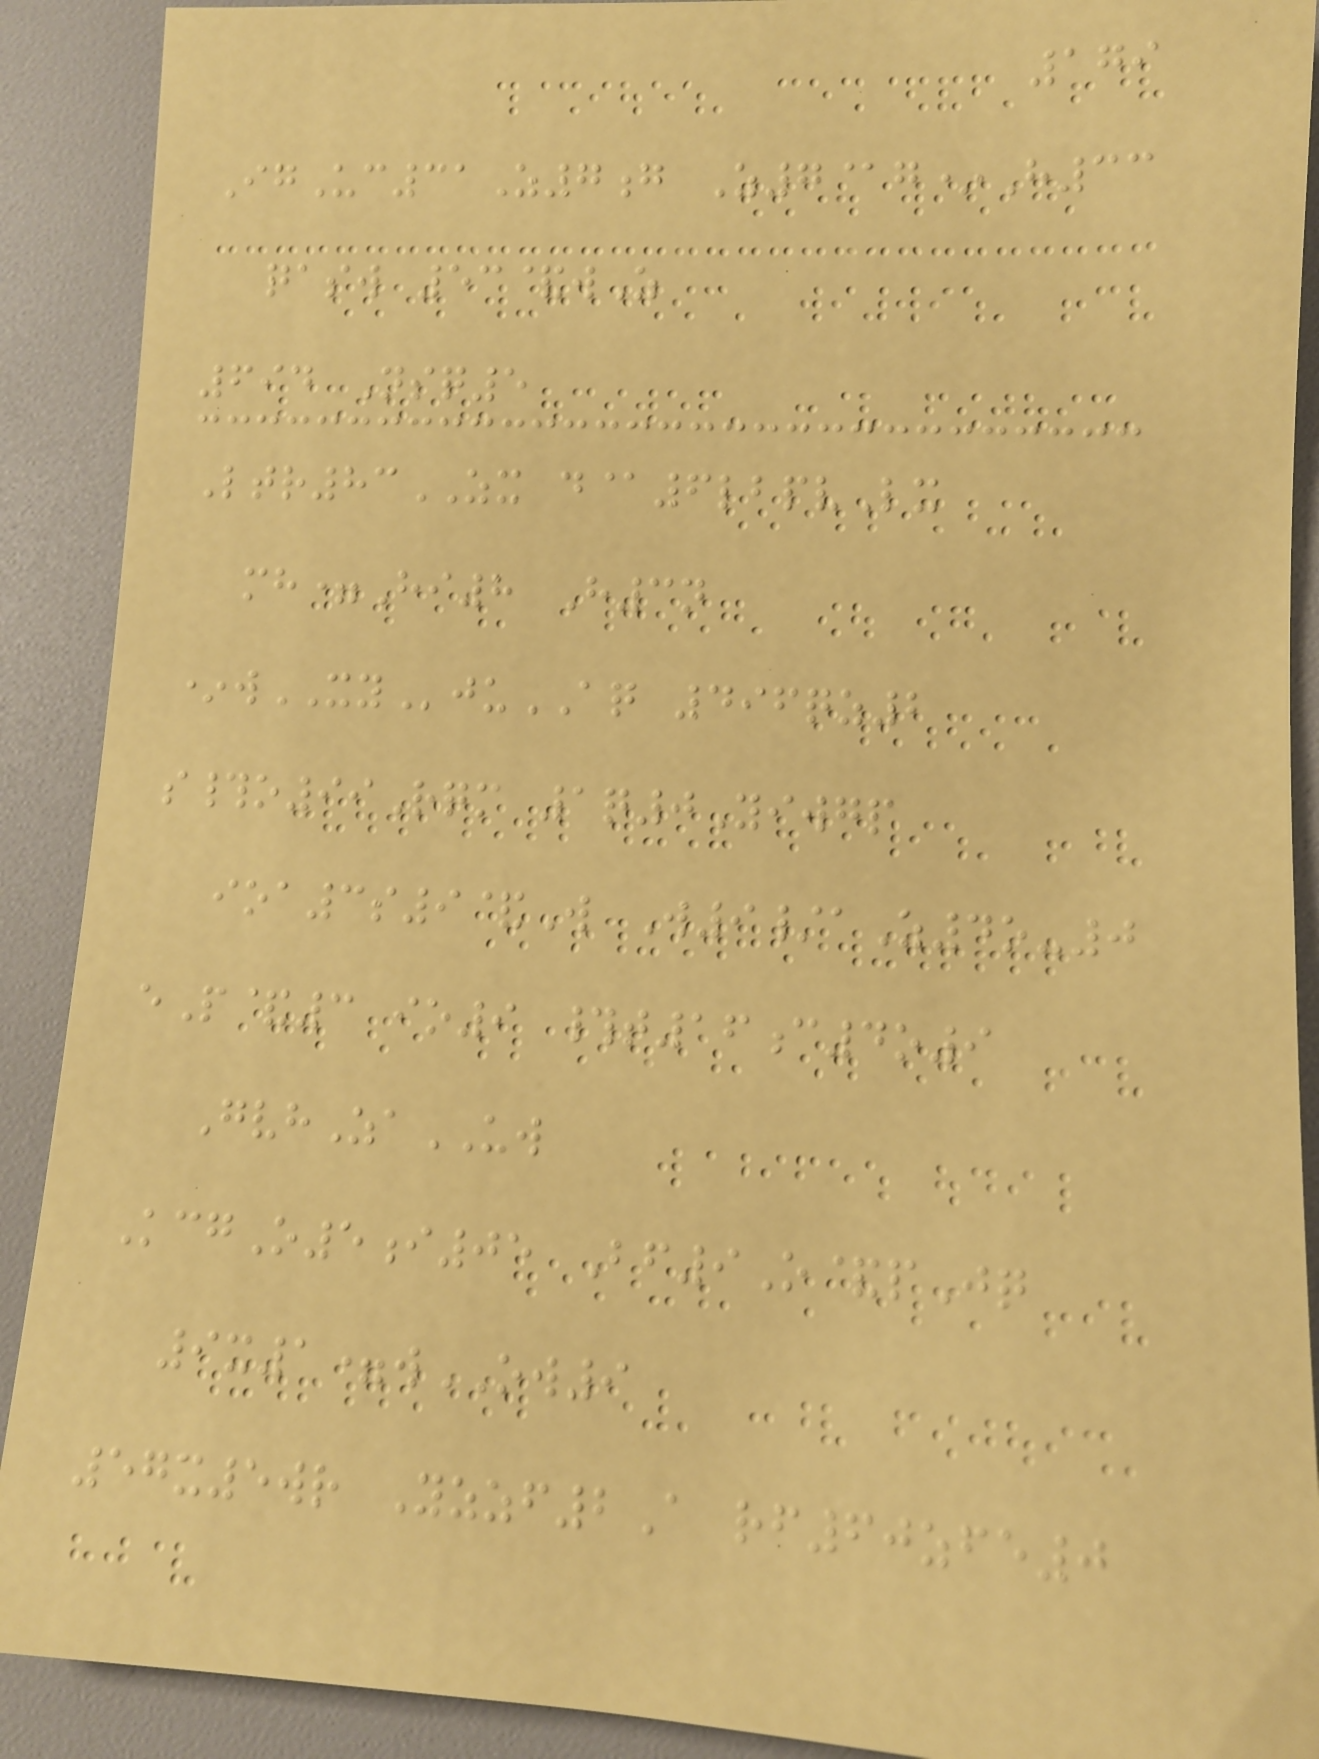179
IgUc31Z7g Z7@g*H33
qasw 53&wZ
694 Nsq5
Ltr83ZX d@6lbpvLx
mh=Hi8 H3n
*wXYjuAQ 496qz2
s#o99Rqm 1q0Yiwgp
ioa3s9&W W9/aZ4o-0
eP&3 io9 #t16c4o9
GvhZaUW
KcgO5i05 Bf9O&pJq
9x1=wOW9
57x5wr Yzzf2A rf60zfe0
